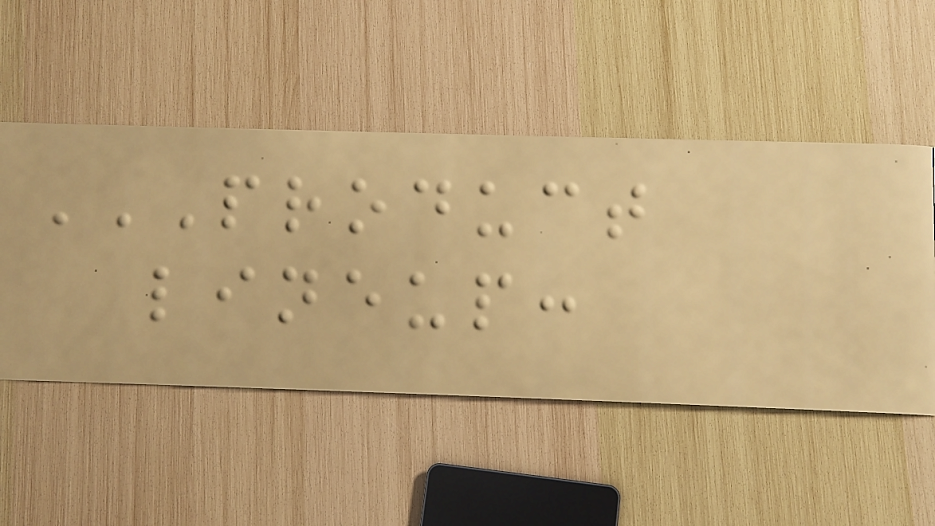PRODUCT
LINEUP:
